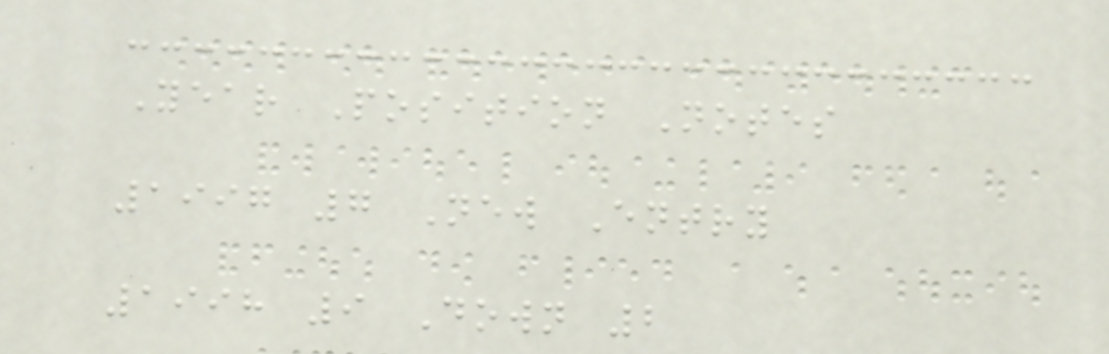Year Position Notes
1997 7 New Entry
1998 9 Down 2
